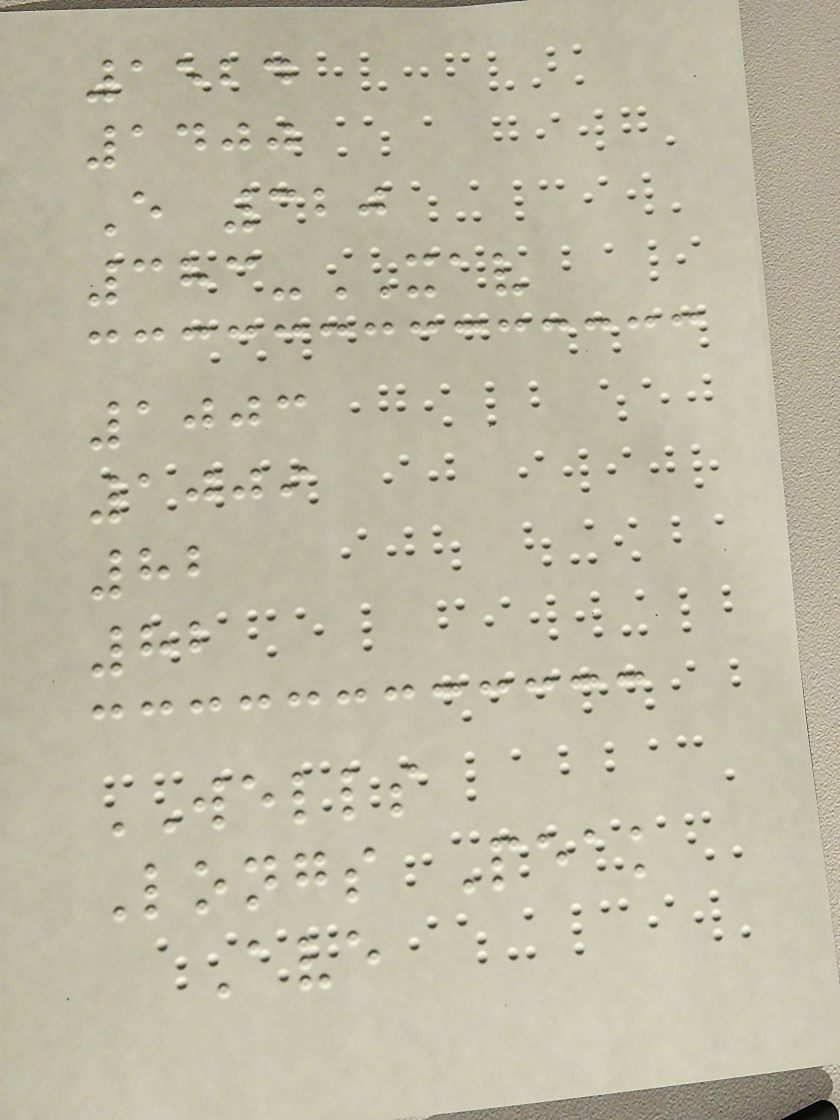1524
1400
E 320
383-XAV
1003
1009
82
82
WELLS
Longs Peak
Ave
